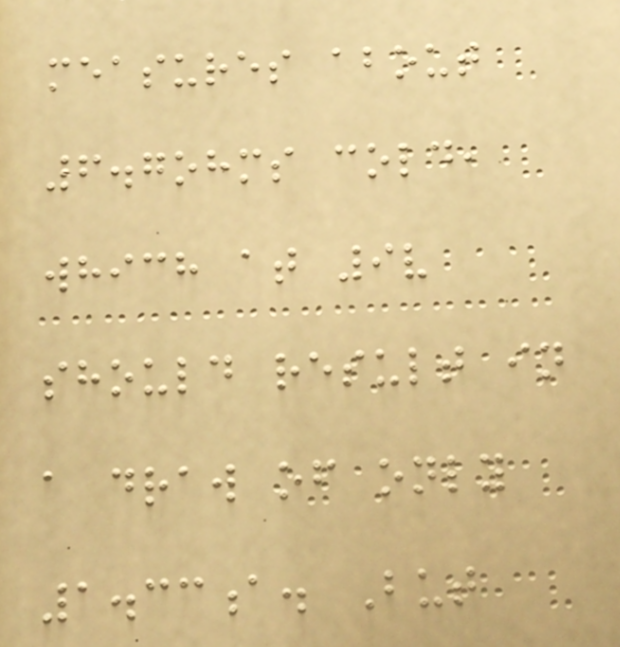measures about
6.7ohms cold,
which at 9v
should result in
a draw of only
1.33a. But
